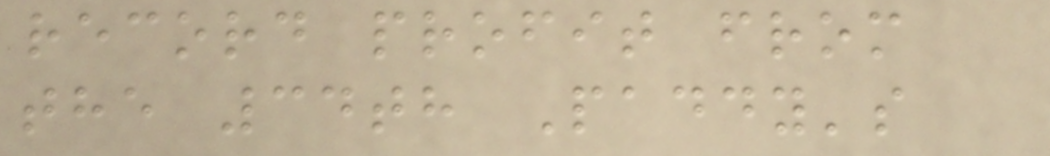record profit from
the 34th Paddy's
